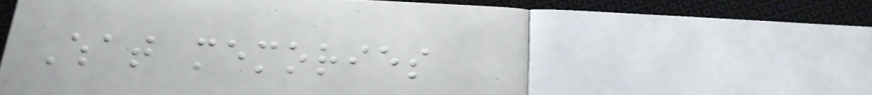What memories
